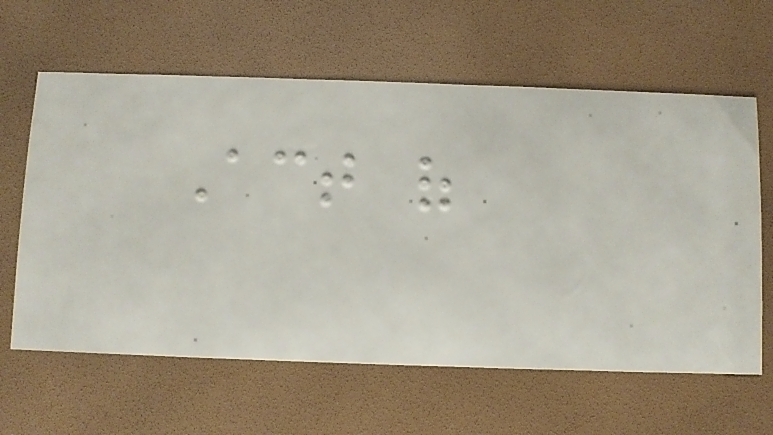Act of
